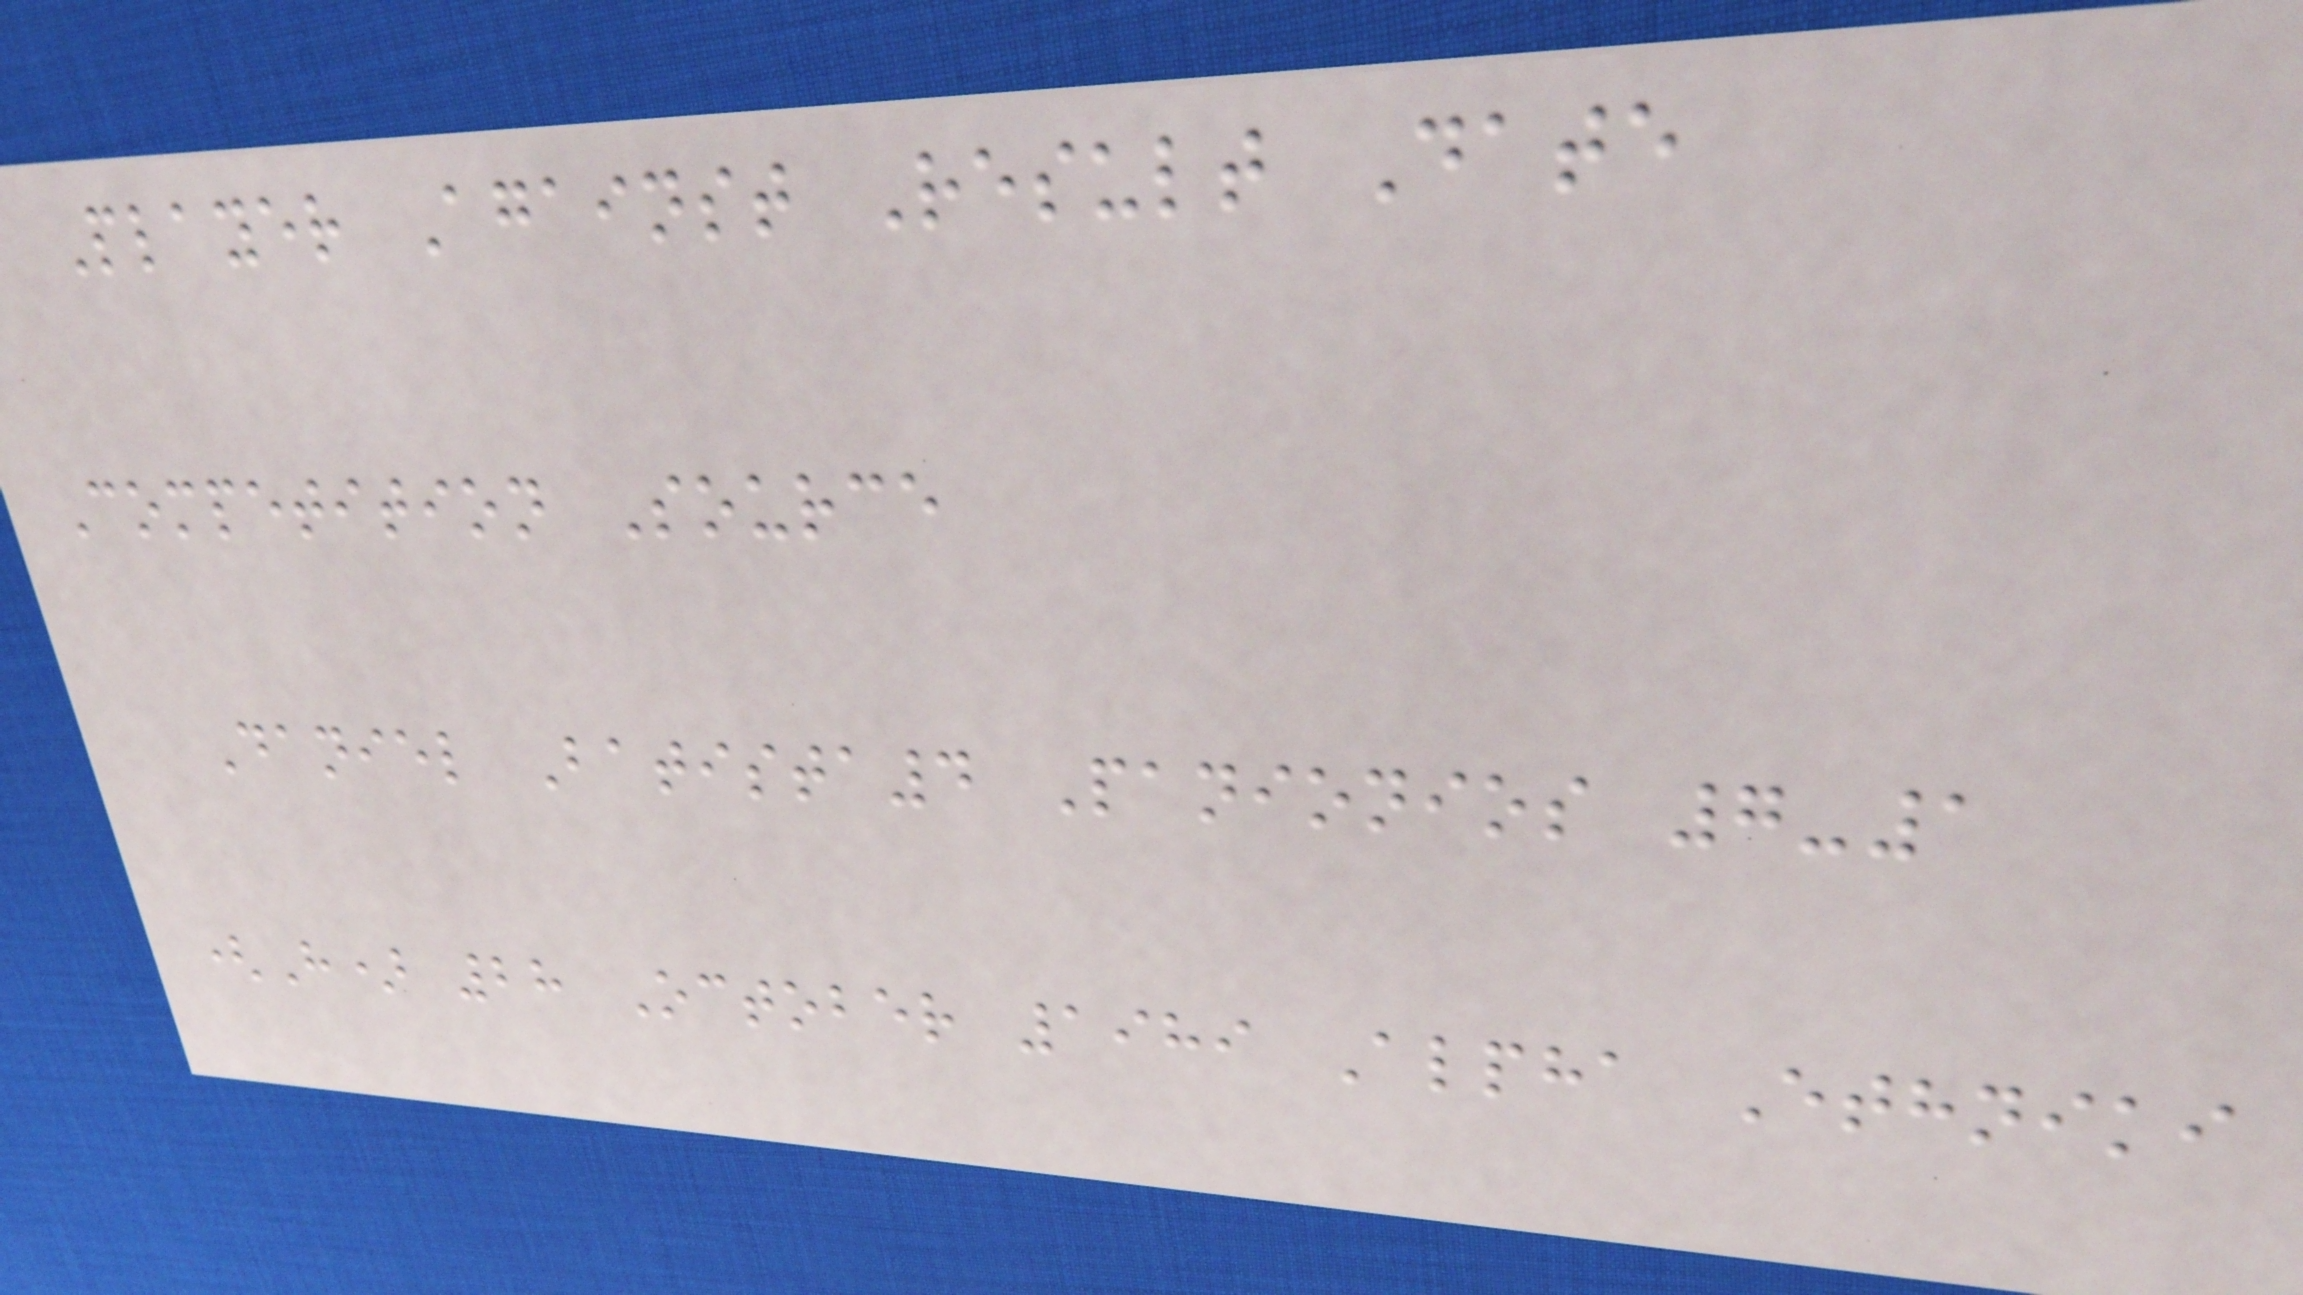Player Against Result Date
Competition Source
Daniel Batista4 Panionios 7-1
(H) 28 October 1989 Alpha Ethniki
